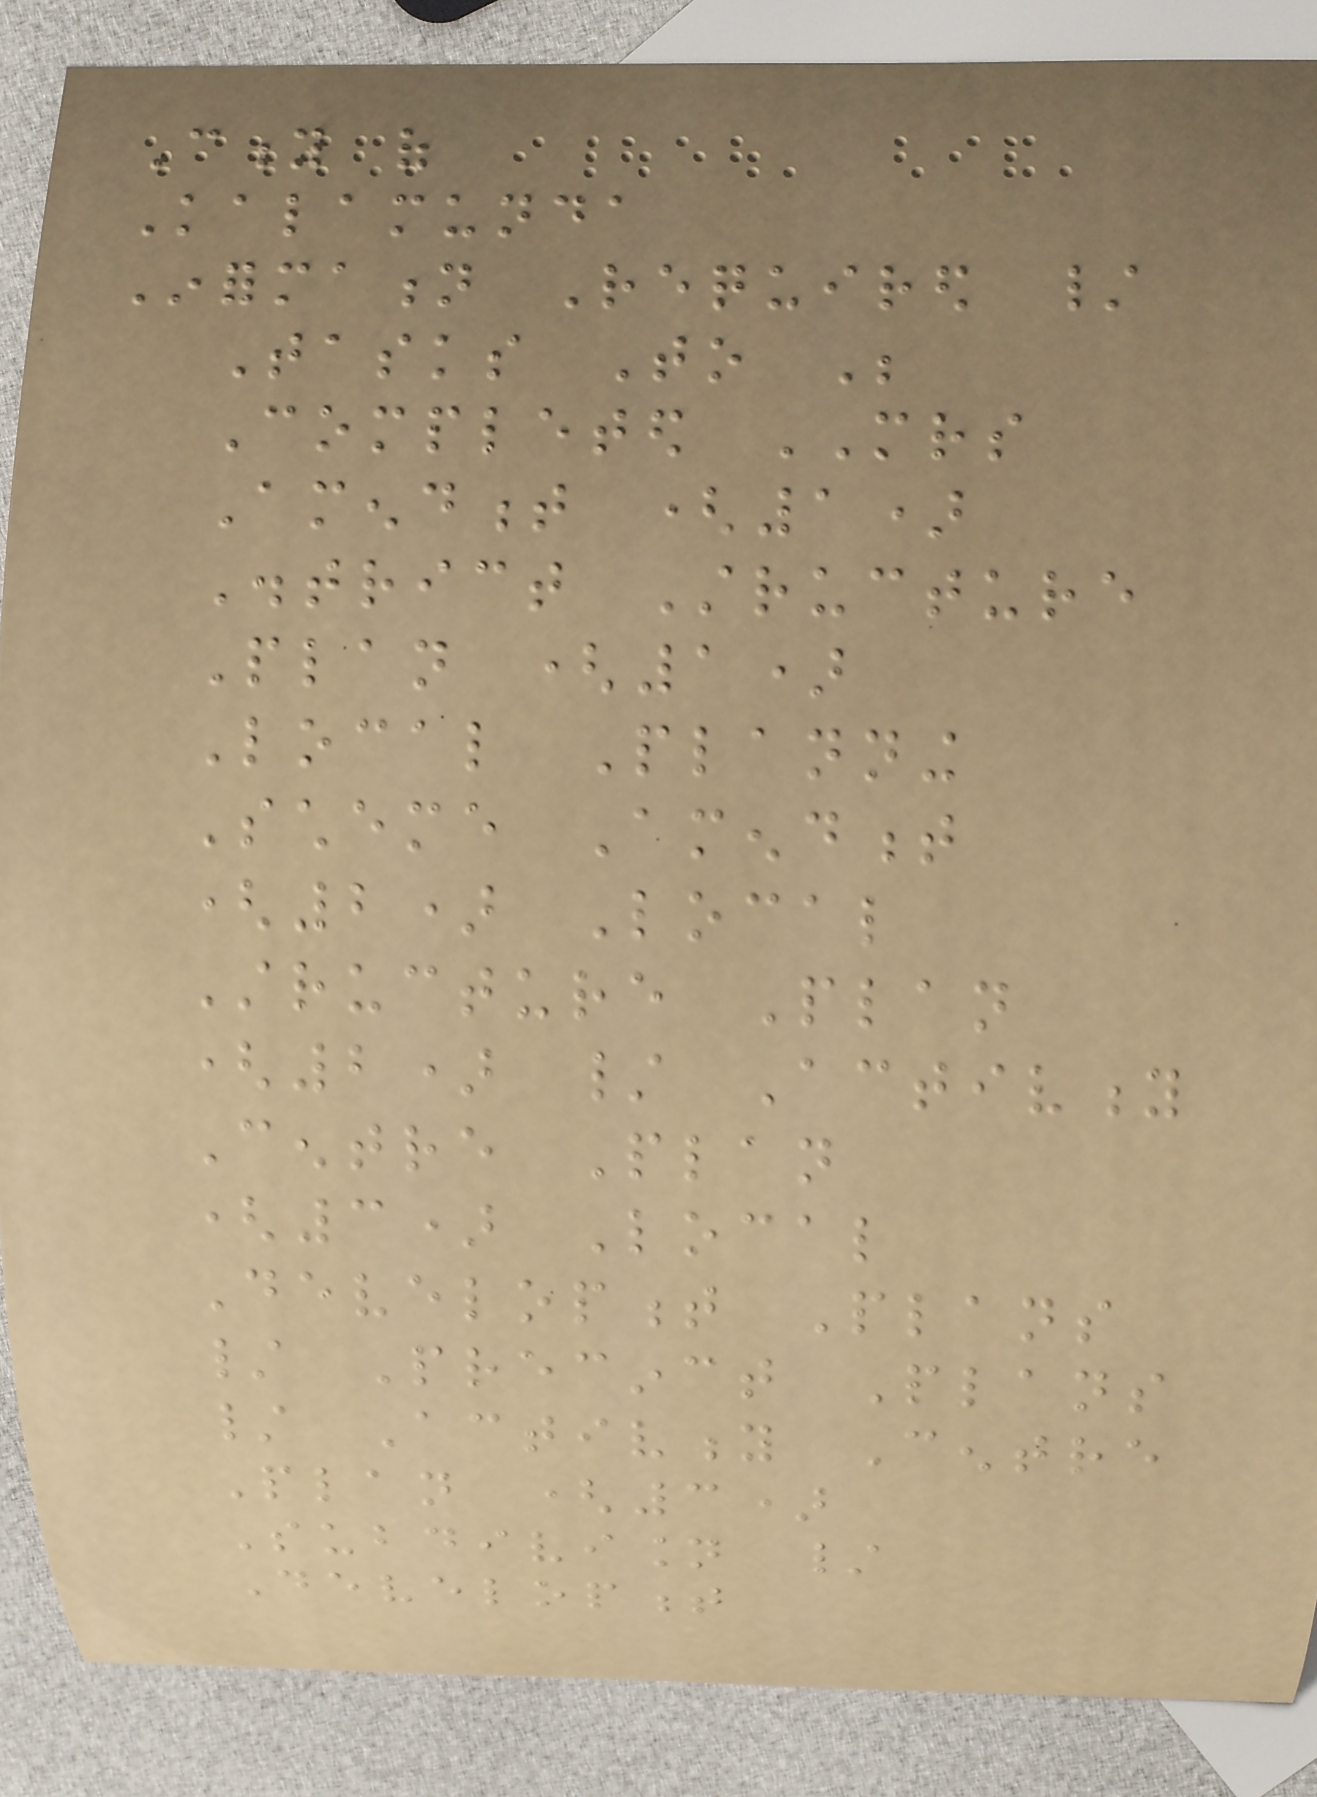City of
Kalamunda
Information Required /
Tasks To Be
Completed MRS
Amendment (1)
District Structure
Plan (1)
Local Planning
Scheme Amendment
(2) Local
Structure Plan
(2) / Activity
Centre Plan
(3) Local
Development Plans
/ Precinct Plans
/ Activity Centre
Plan (3)
Subdivision /
Development
